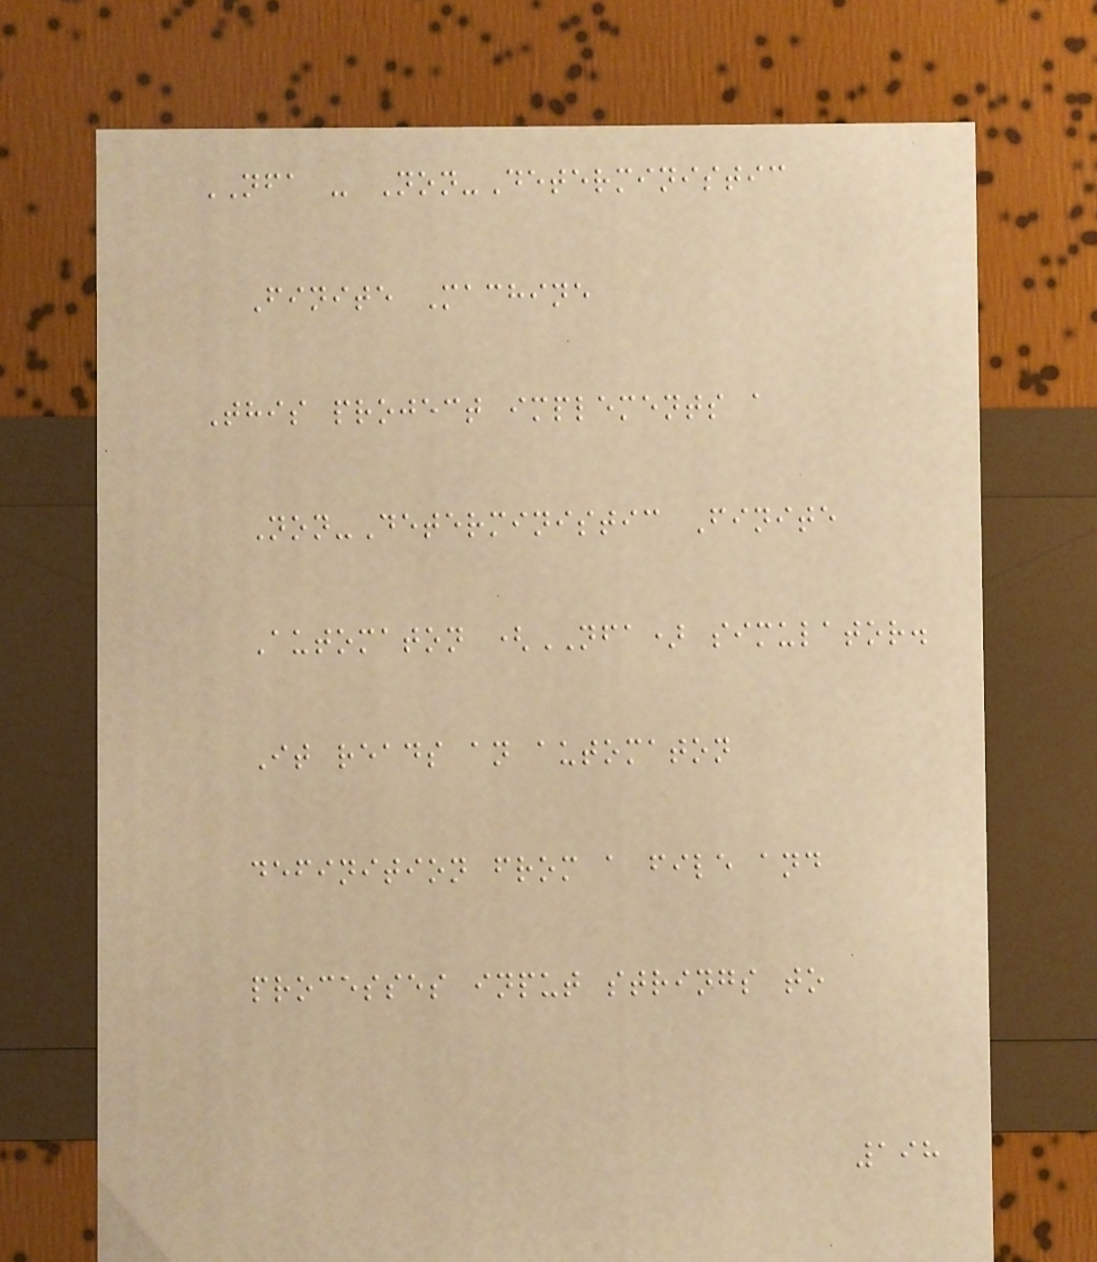NFA - Non-Deterministic
Finite Machine
This project implements a
Non-Deterministic Finite
Automaton (NFA) simulator.
It reads an automaton
definition from a file and
processes input strings to
198
